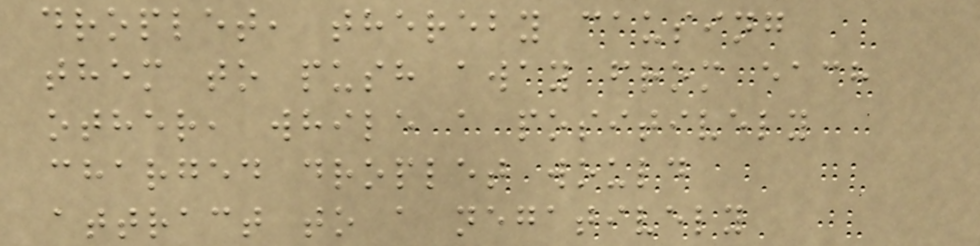droplet, thereby causing
them to push away from each
other, while a positively
charged droplet would
attract to a negatively
